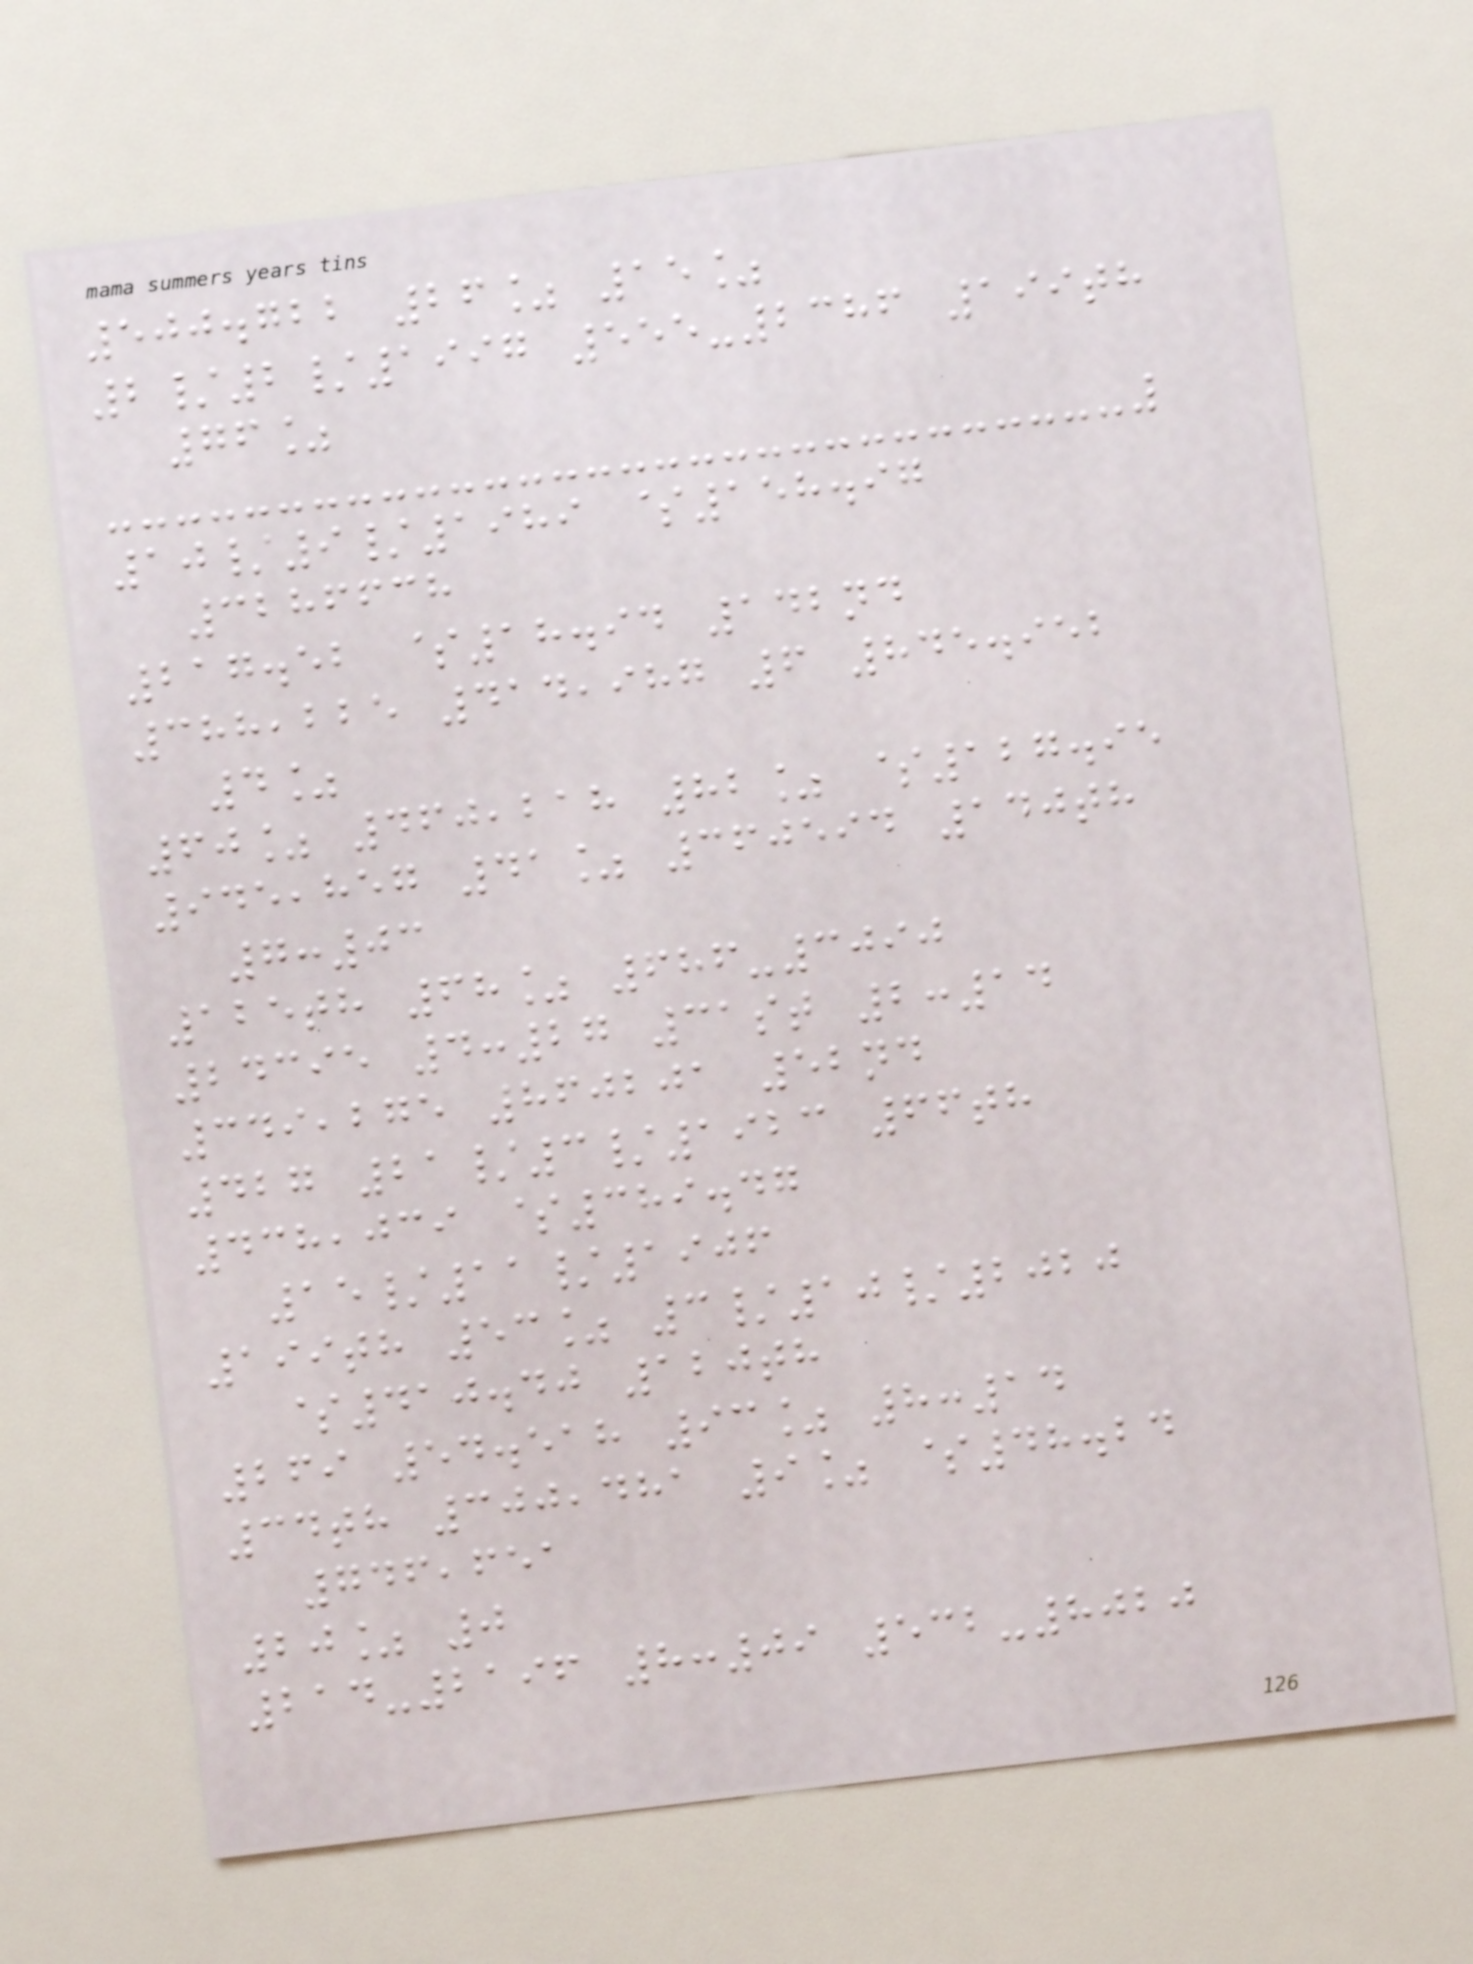500.722 26% 15%
2/2/1997 555-2386 199th
76%
10/9/1989 $158.97
3286638
217.52 $18.94 142nd
388,225 414,987 6 845.952
4%
60% 460,218 82% $127.95
945,857 41% 360594 140th
7:03
125th 68% 686-3090
24395 4:27 31st 2:14
349,275 860201 52nd
427 21/3/1923 66th
438,039 $389.47
15/11/1906
199th 53% 3/10/2020
$410.40 120th
269 54.518 93% 8:14
34th 300,481 9% $48.24
746,651
20% 0
214-2196 8:09 532-8020
